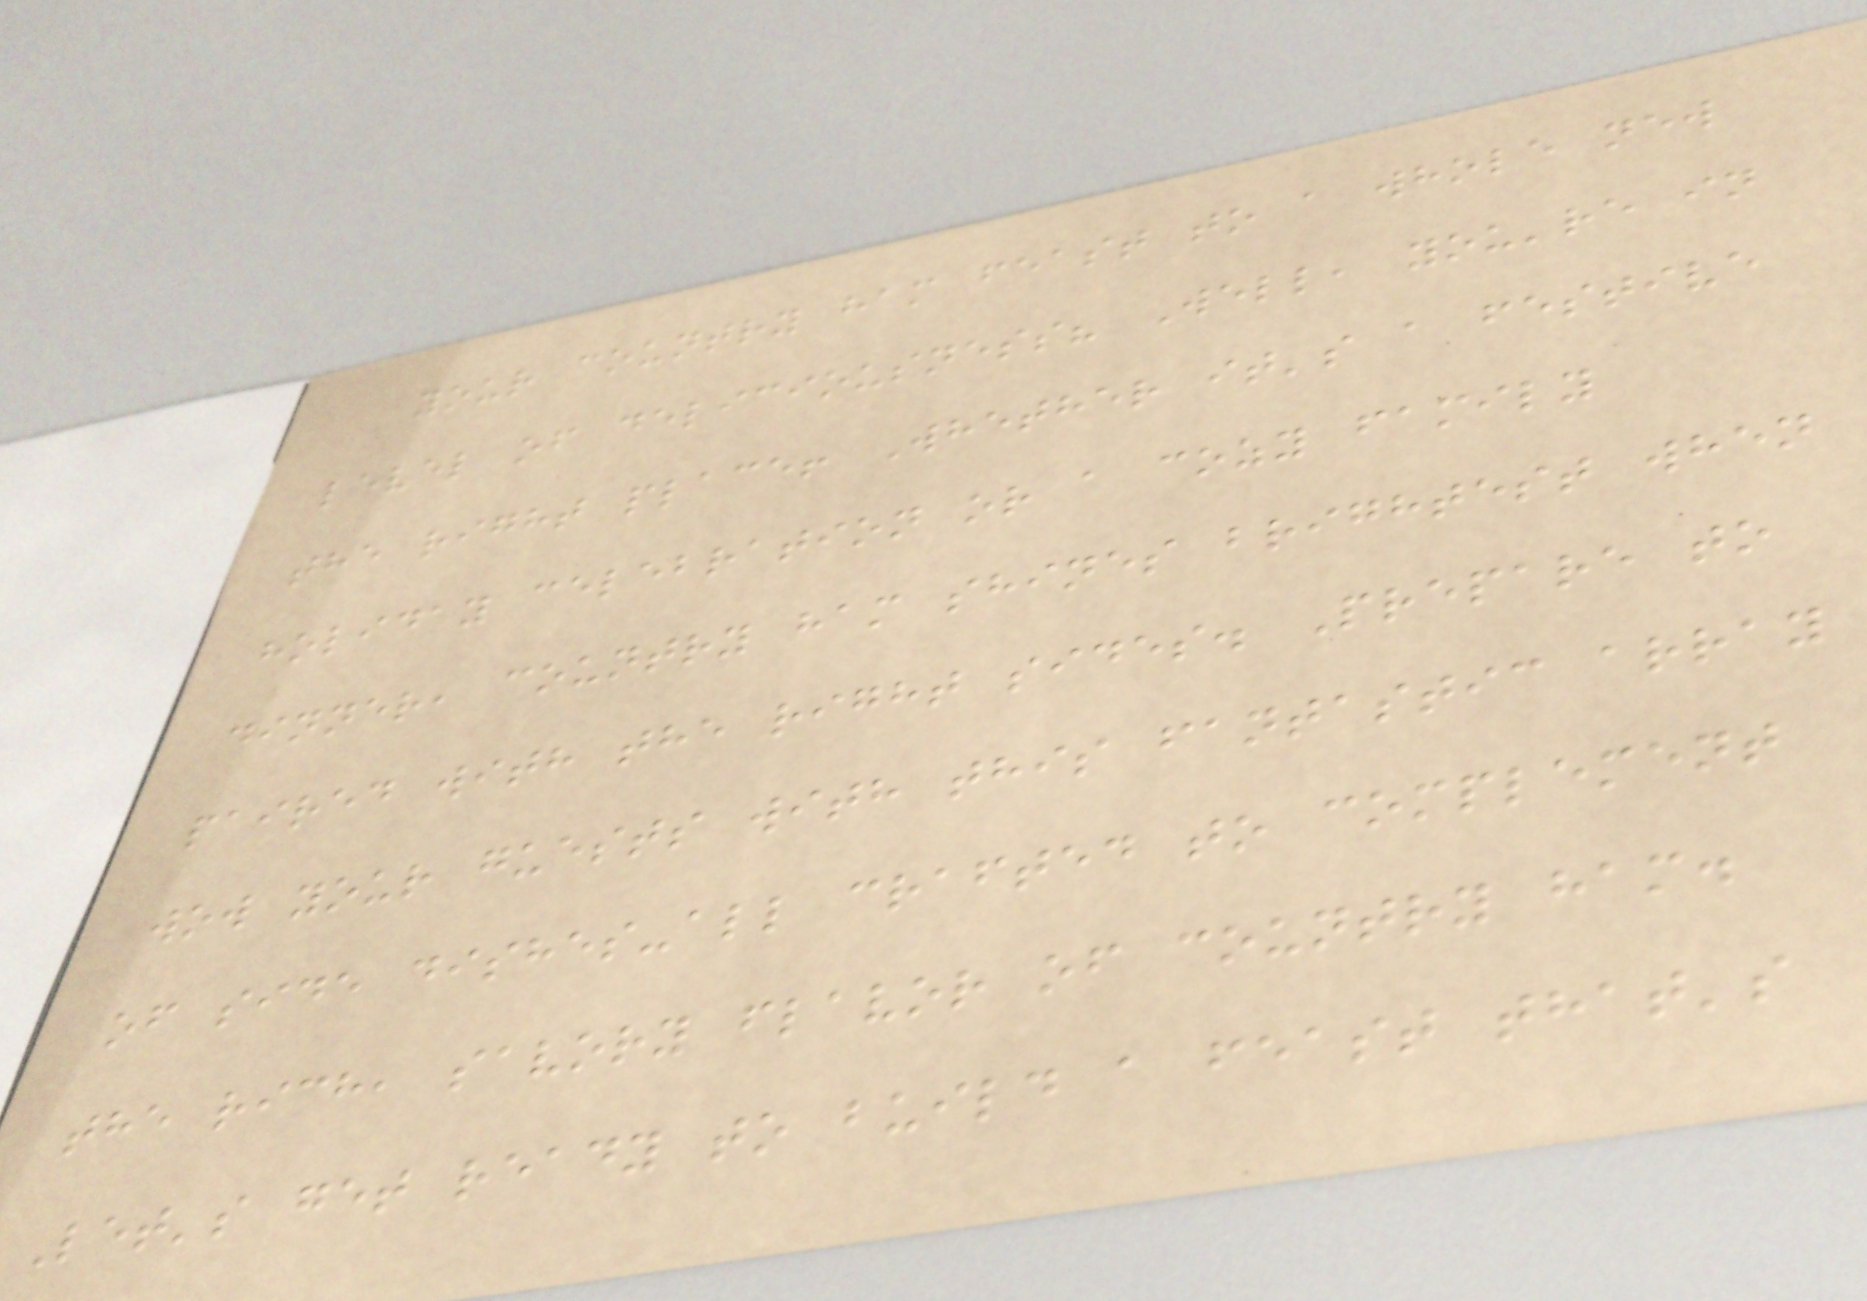your country ham feast to a whole new
level of deliciousness? Well, you're in
the right place! Whether it's a festive
holiday celebration or a cozy family
dinner, country ham shines brightest when
paired with the right sides. Prepare to
wow your guests with this fantastic array
of side dishes-all crafted to complement
the rich, savory flavor of country ham.
Let's get ready to build a feast that's
